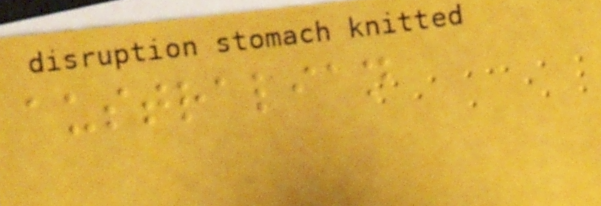australian
